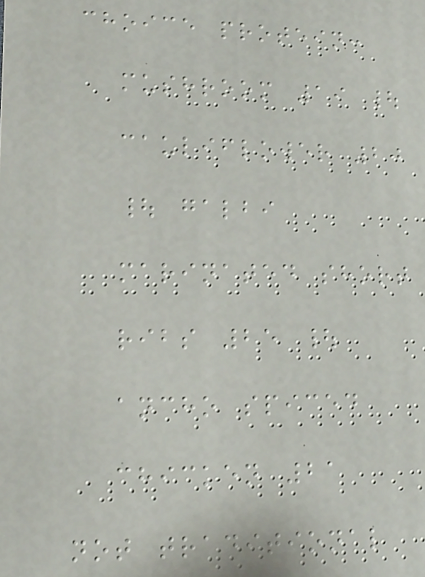choice protein:
mushroom 19 |
cauliflower 20
| galbi
marinated short
ribs 25 |
ancho spiced
chicken 21
not traditional
